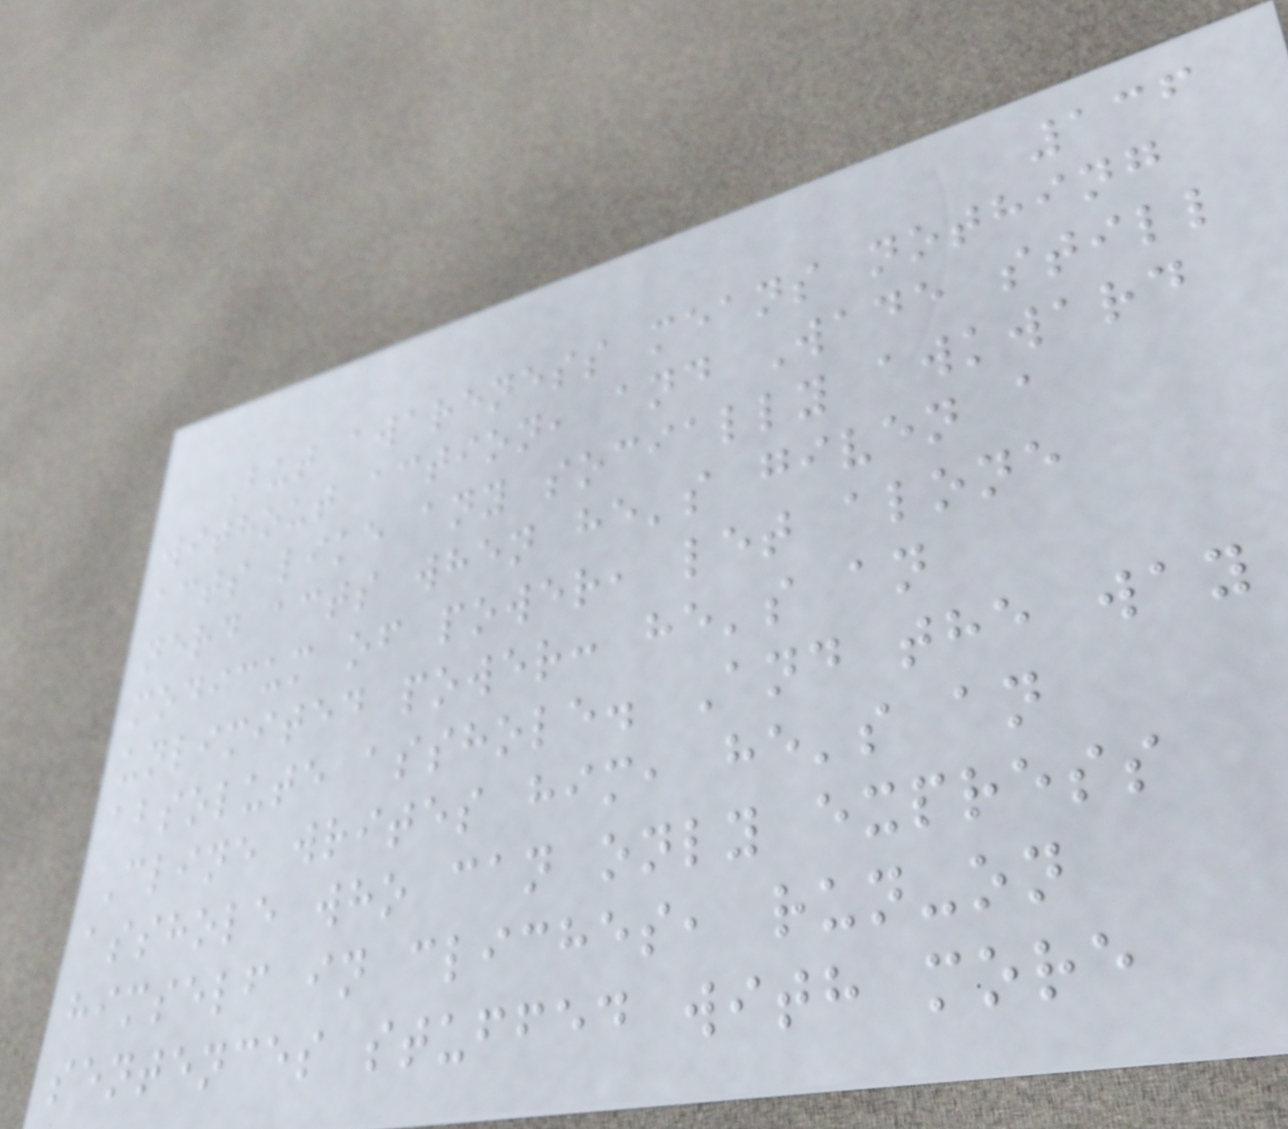136
But awareness means nothing
without action, and Wade still
acts like any socially awkward
nerd acts when he's given a
modicum of power, let alone
unlimited power: he's an
absolute asshole. And the way
Cline writes him, he's an
asshole who can only express
himself in cliches, run-on
sentences stuffed with more
